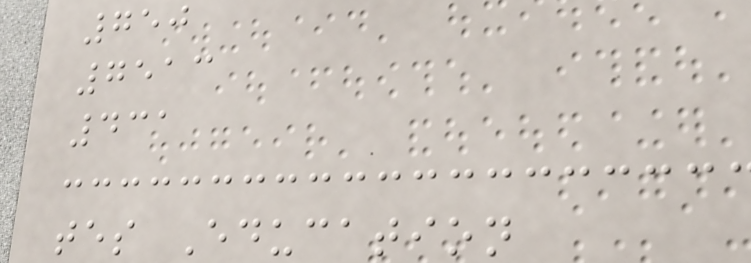750
7513
431
tes Education
